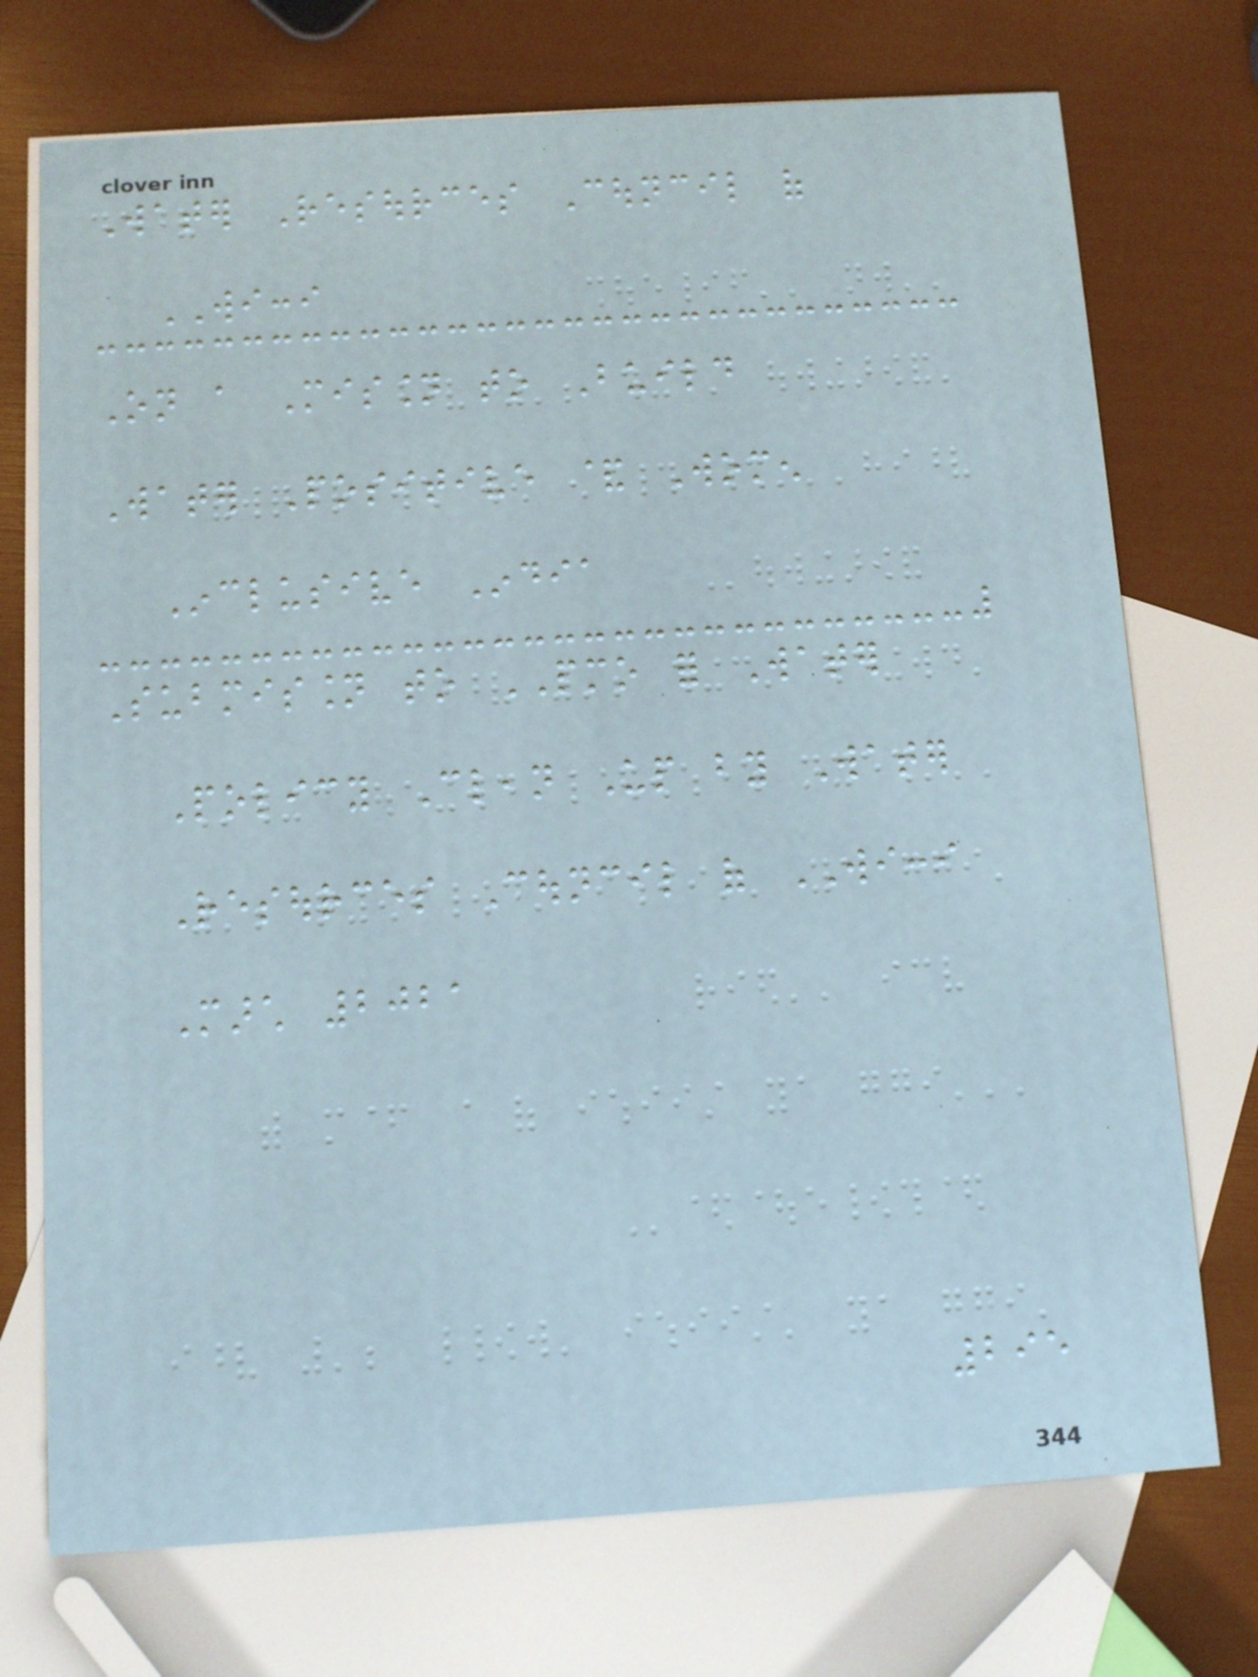Water Resources Council of
WICCI
On a Mission to Build
Water Positive & Women
Inclusive India
Submission to PMO for Water
Policy Clean Up by Water
Resources Council of WICCI
March 2021
295
